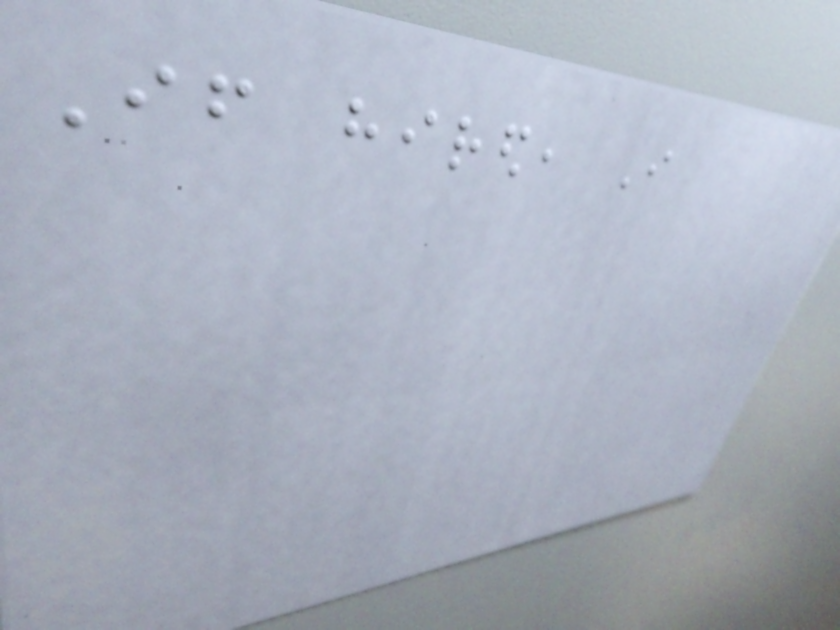If hired, I
